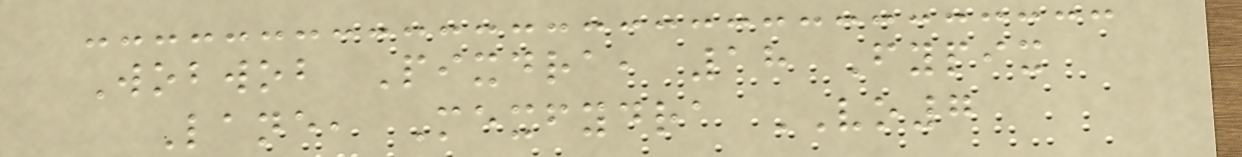Wobwob Pixdra, 18 Fypix
Lane, Mexfydra VO7
